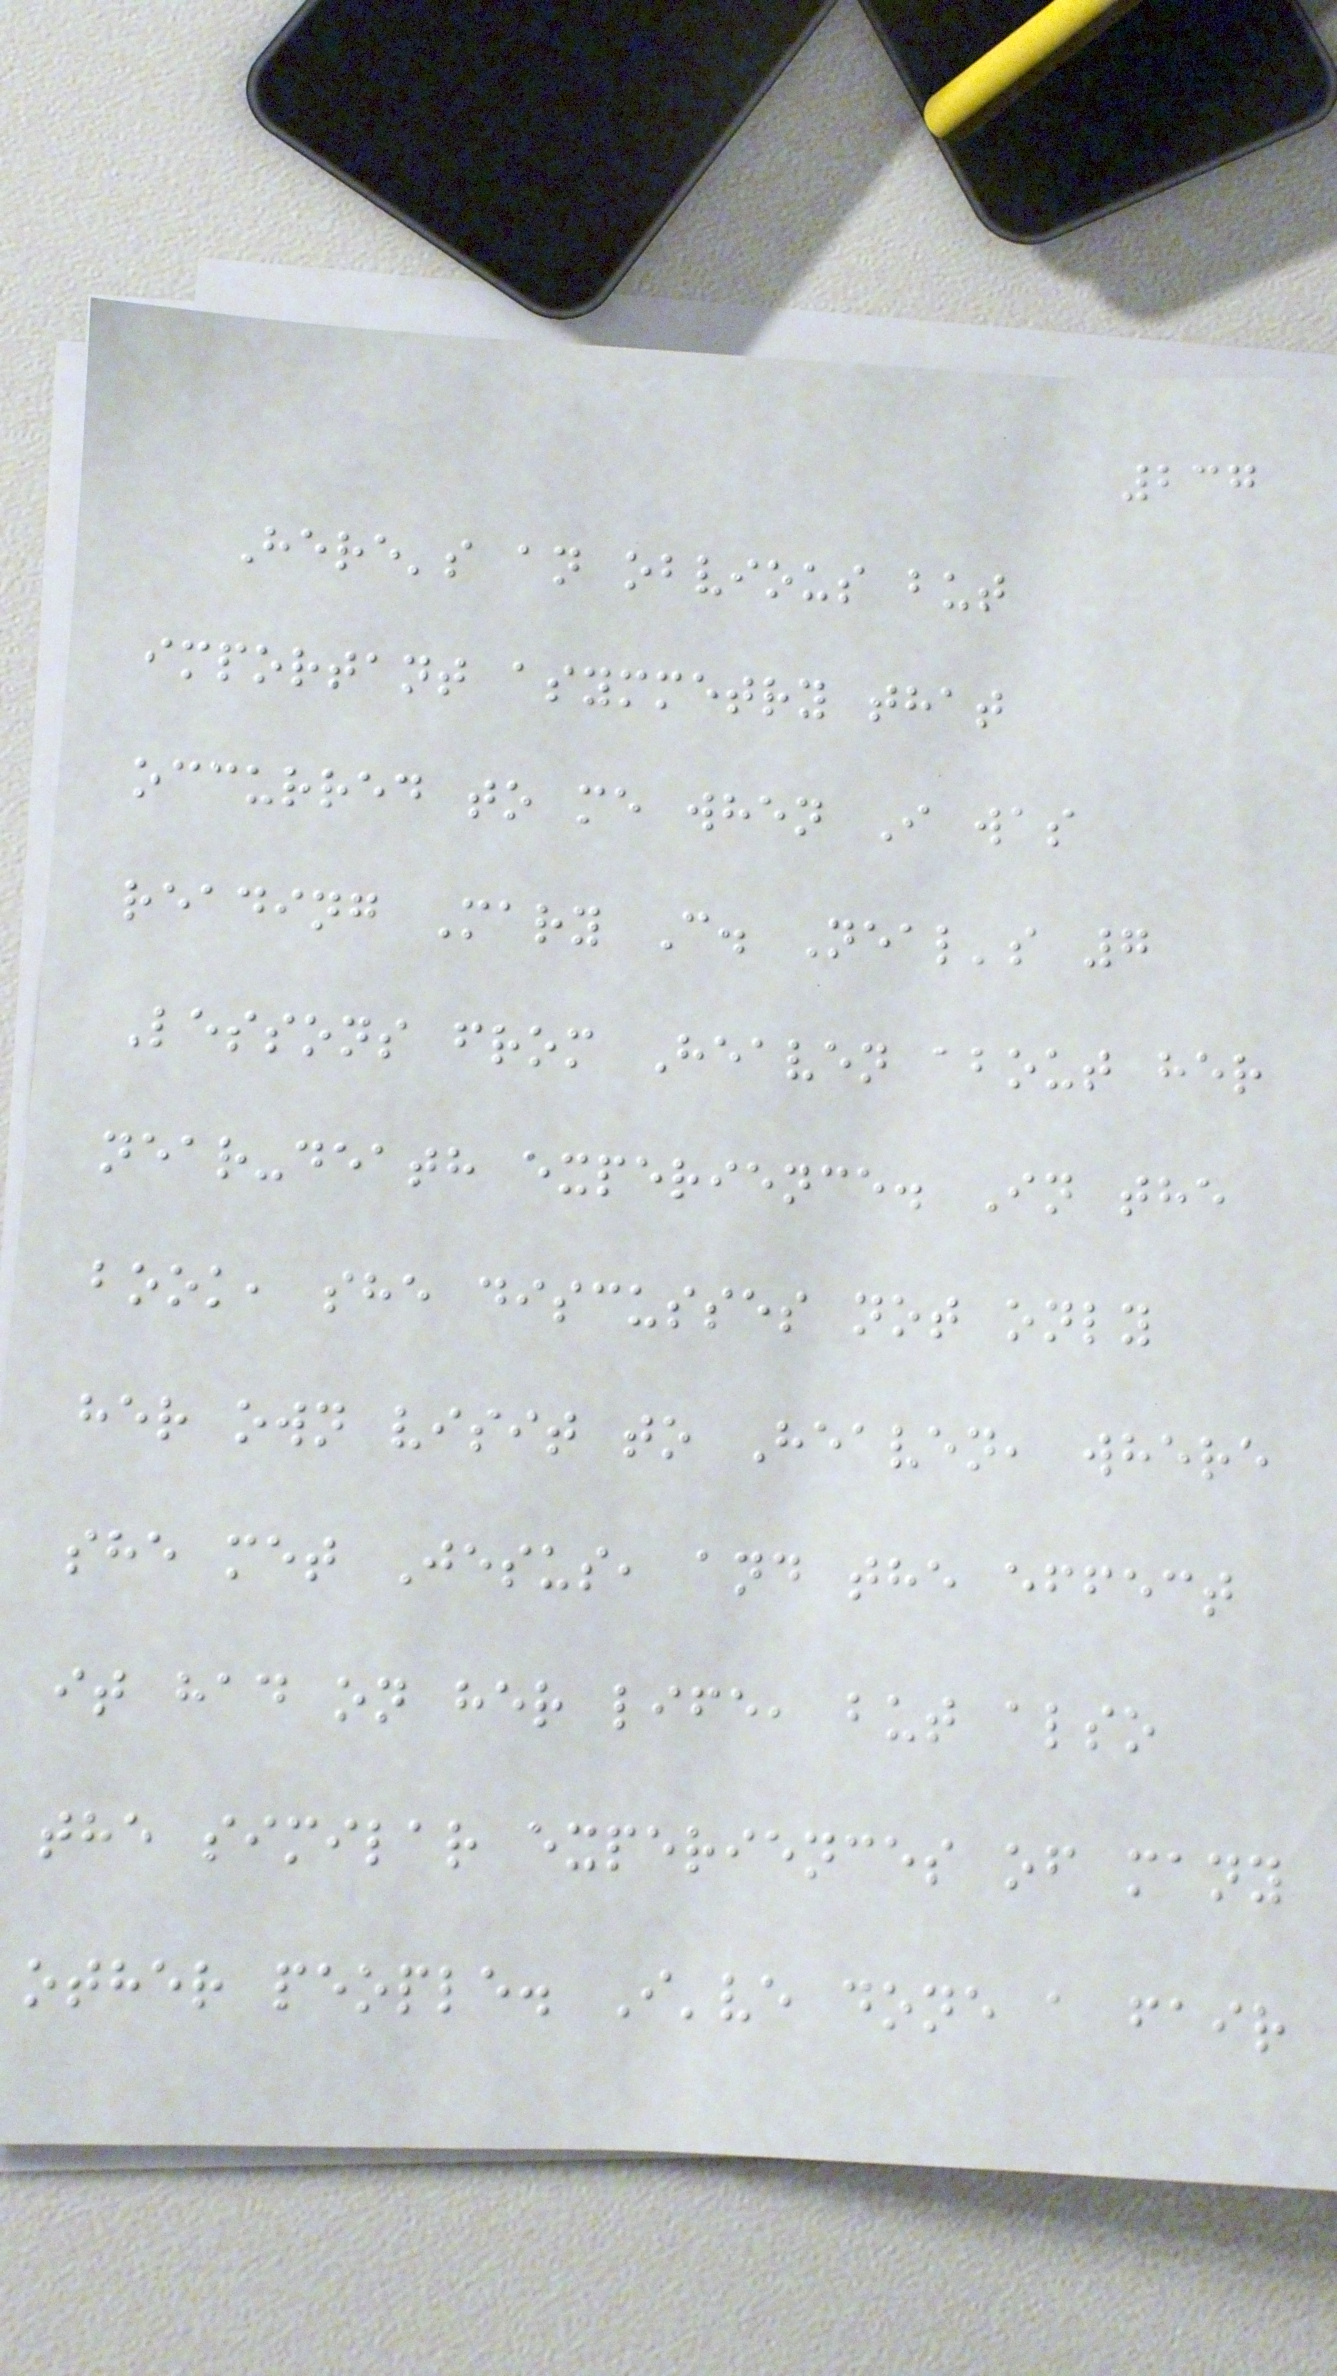237
Here's an obvious but
important asymmetry that
occurred to me when I was
reading Mary C. Neal's 7
Lessons from Heaven about her
near-death experience. In the
book, she discusses not only
her own visit to Heaven, where
she met Jesus, and the effect
it had on her life, but also
the similar experiences of many
other people. I've done a fair
